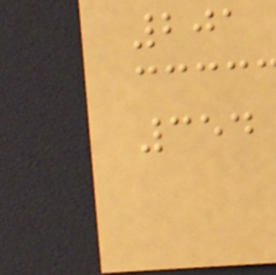201
354
